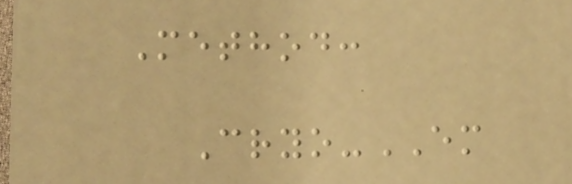Method:
Cryo-EM
